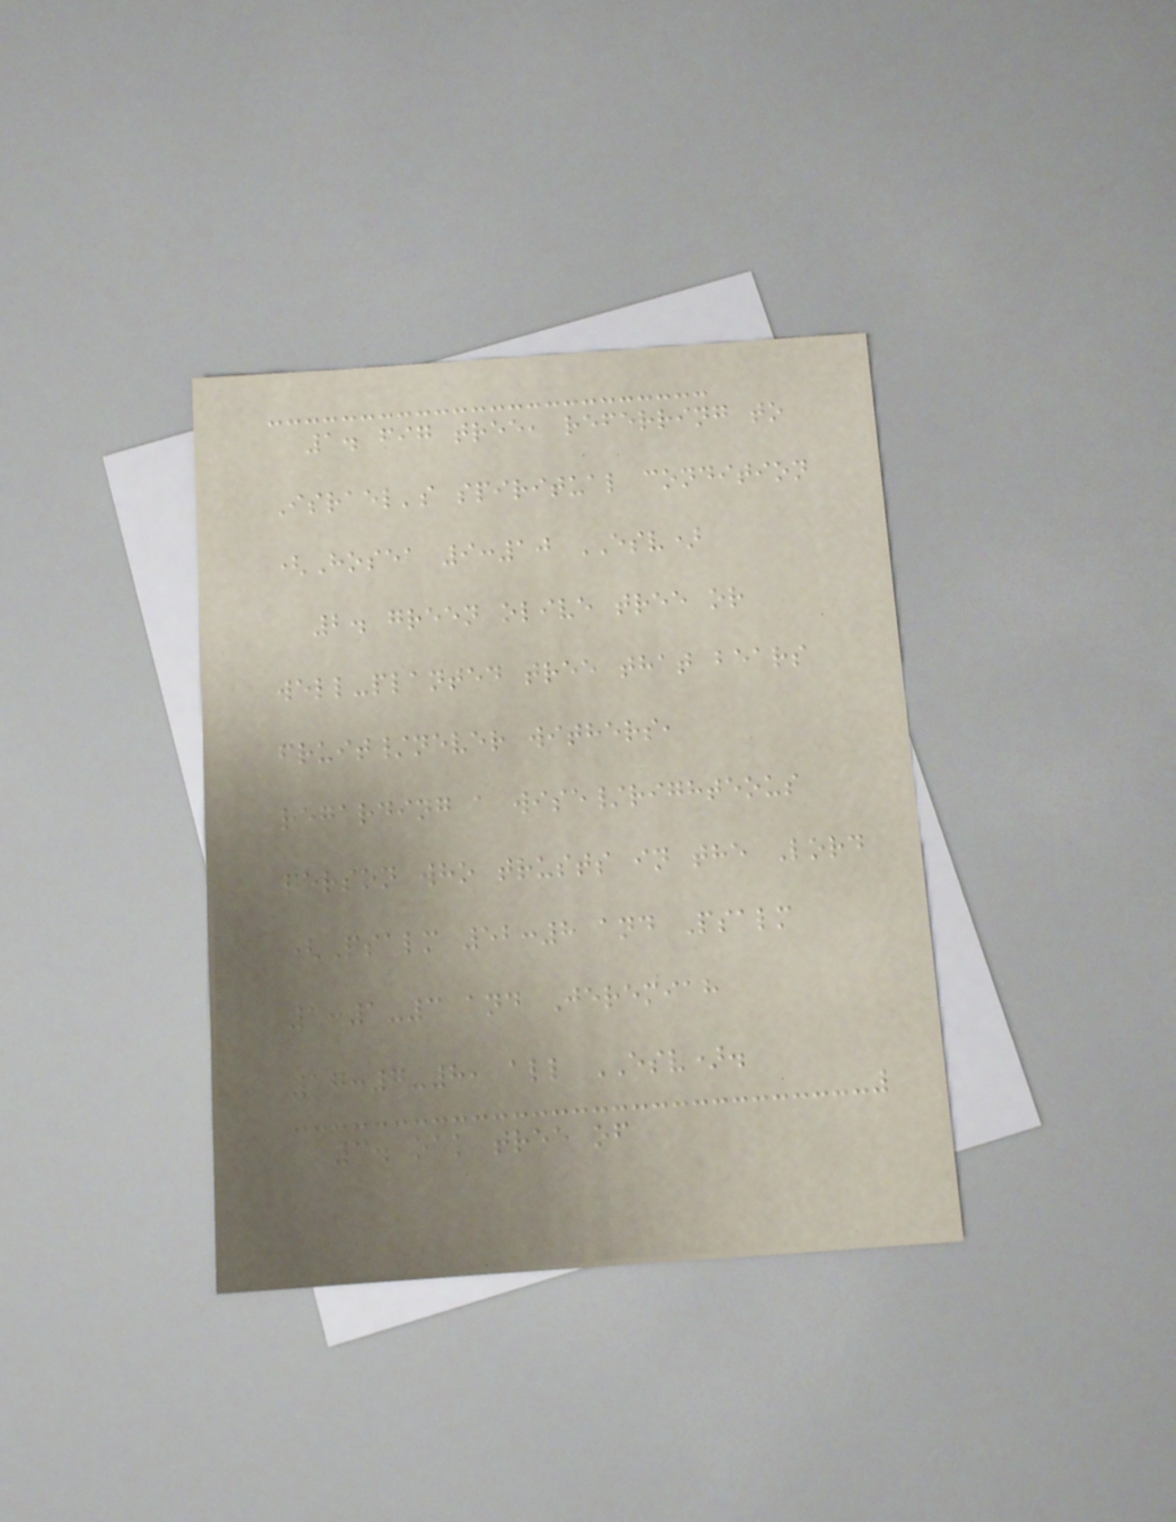1. fig tree, referring to
Israel's spiritual condition
(Hosea 9:10 ESV)
2. green olive tree or
well-planted tree that bears
fruit/never withers,
regarding a wise/righteous
person who trusts in the Lord
(Psalm 52:8 and Psalm
1:1-3 and Jeremiah
17:7-8, all ESV).
3. oak tree of
